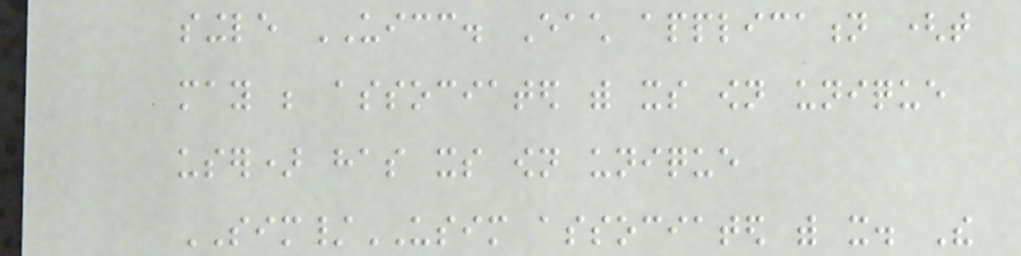single UICC. Each application (that
may be associated with its own unique
user) has its own unique
SIM/USIM associated with it. The
